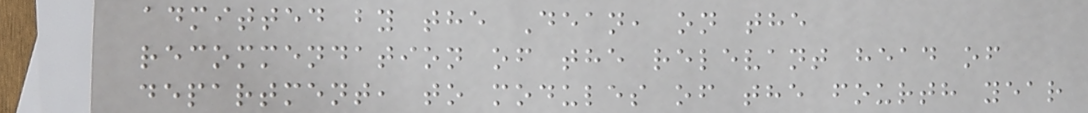admitted by the Dean, on the
recommendation of the relevant head of
department, to modules of the fourth year
